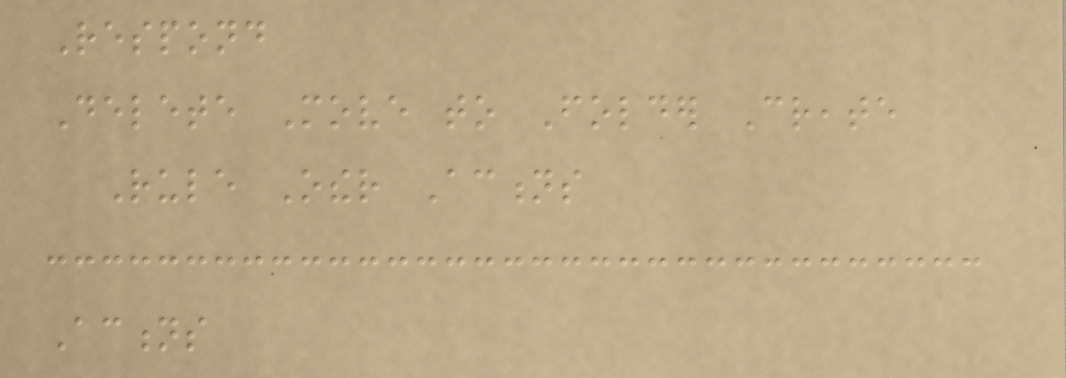Respond
Delete Move to Folder Create
Rule Other Actions
Actions
